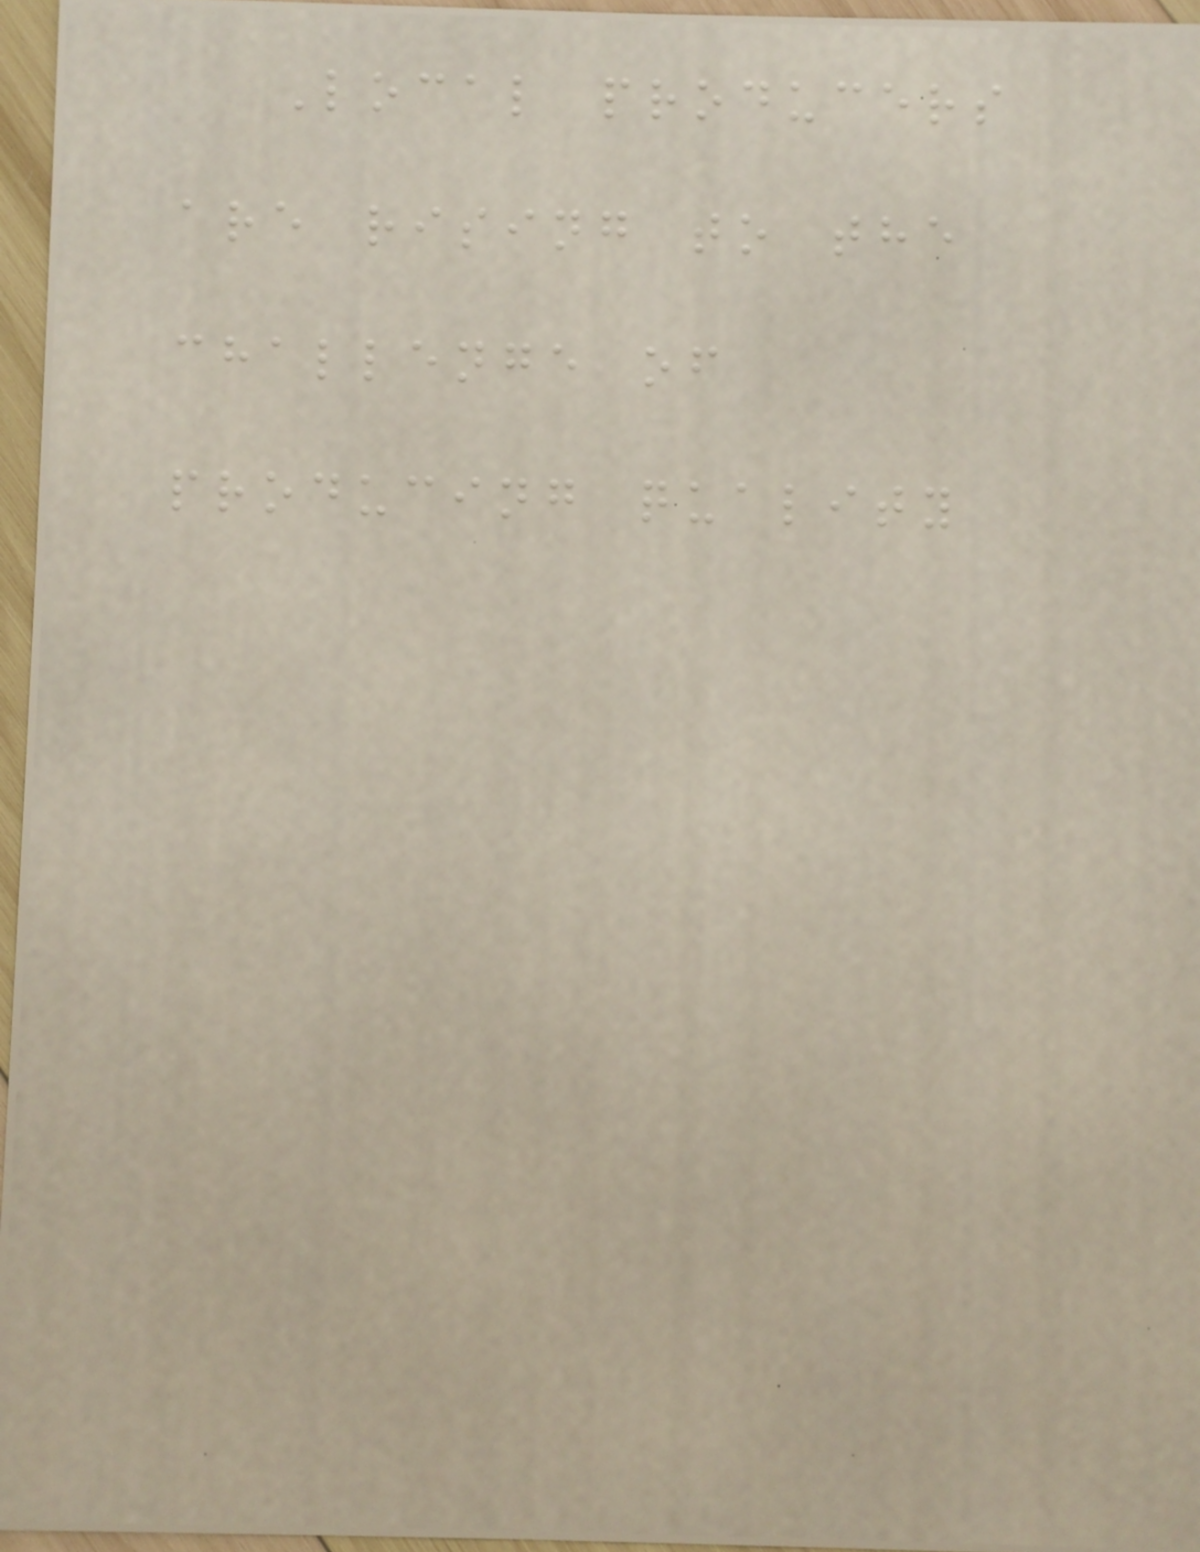Local producers
are rising to the
challenge of
producing quality
